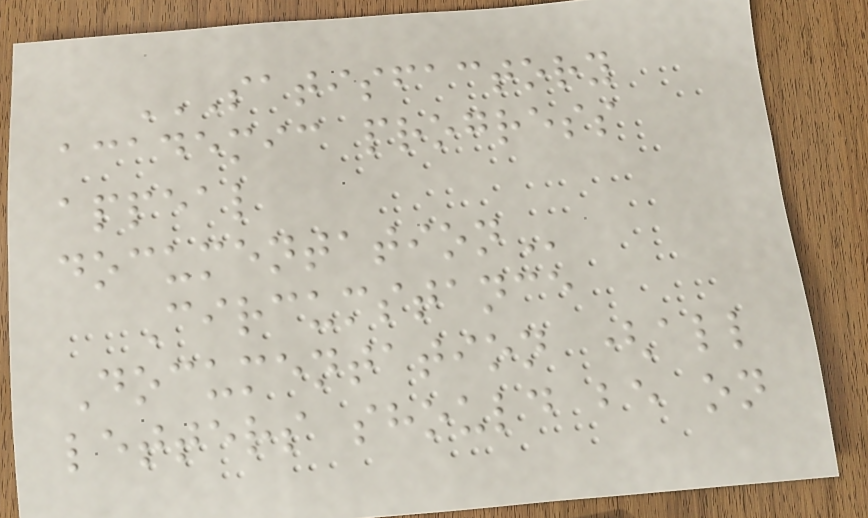SATISFACTORY
ACADEMIC PROGRESS
APPEAL
DOCUMENTATION
Circumstance
Documentation (all
letters should be on
